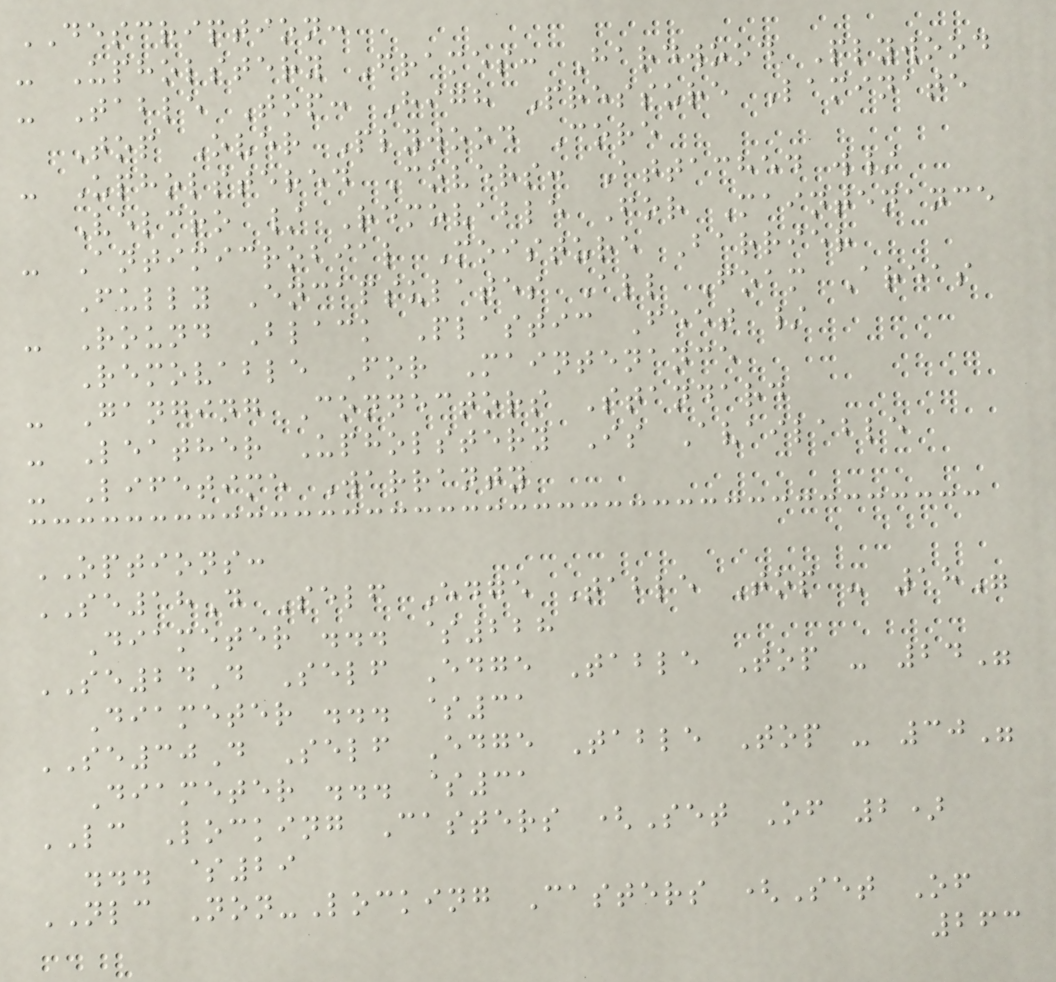DESCRIPTION:
- Upholstery Frames: Hardwood Plywood
- Table Top: High Pressure Laminate
Top Over Plywood Core
- Upholstered Covers: Attached w/
Velcro / Removable For Maintenance
- Antimicrobial Moisture Barrier
Fully Encapsulates All Foam Areas
- Round Black Plastic Feet /
Removable For Maintenance
- Ganging Connectors Standard
- Leather Upholstery Is Available
- Lifetime Warranty
OPTIONS:
SE18D Self Edge Table Top - 18"
Diameter ... $228
SE24D Self Edge Table Top - 24"
Diameter ... $31
SE30D Self Edge Table Top - 30"
Diameter ... $31
LC Locking Casters (Set Of 2)
... $29
NLC Non-Locking Casters (Set Of
263
